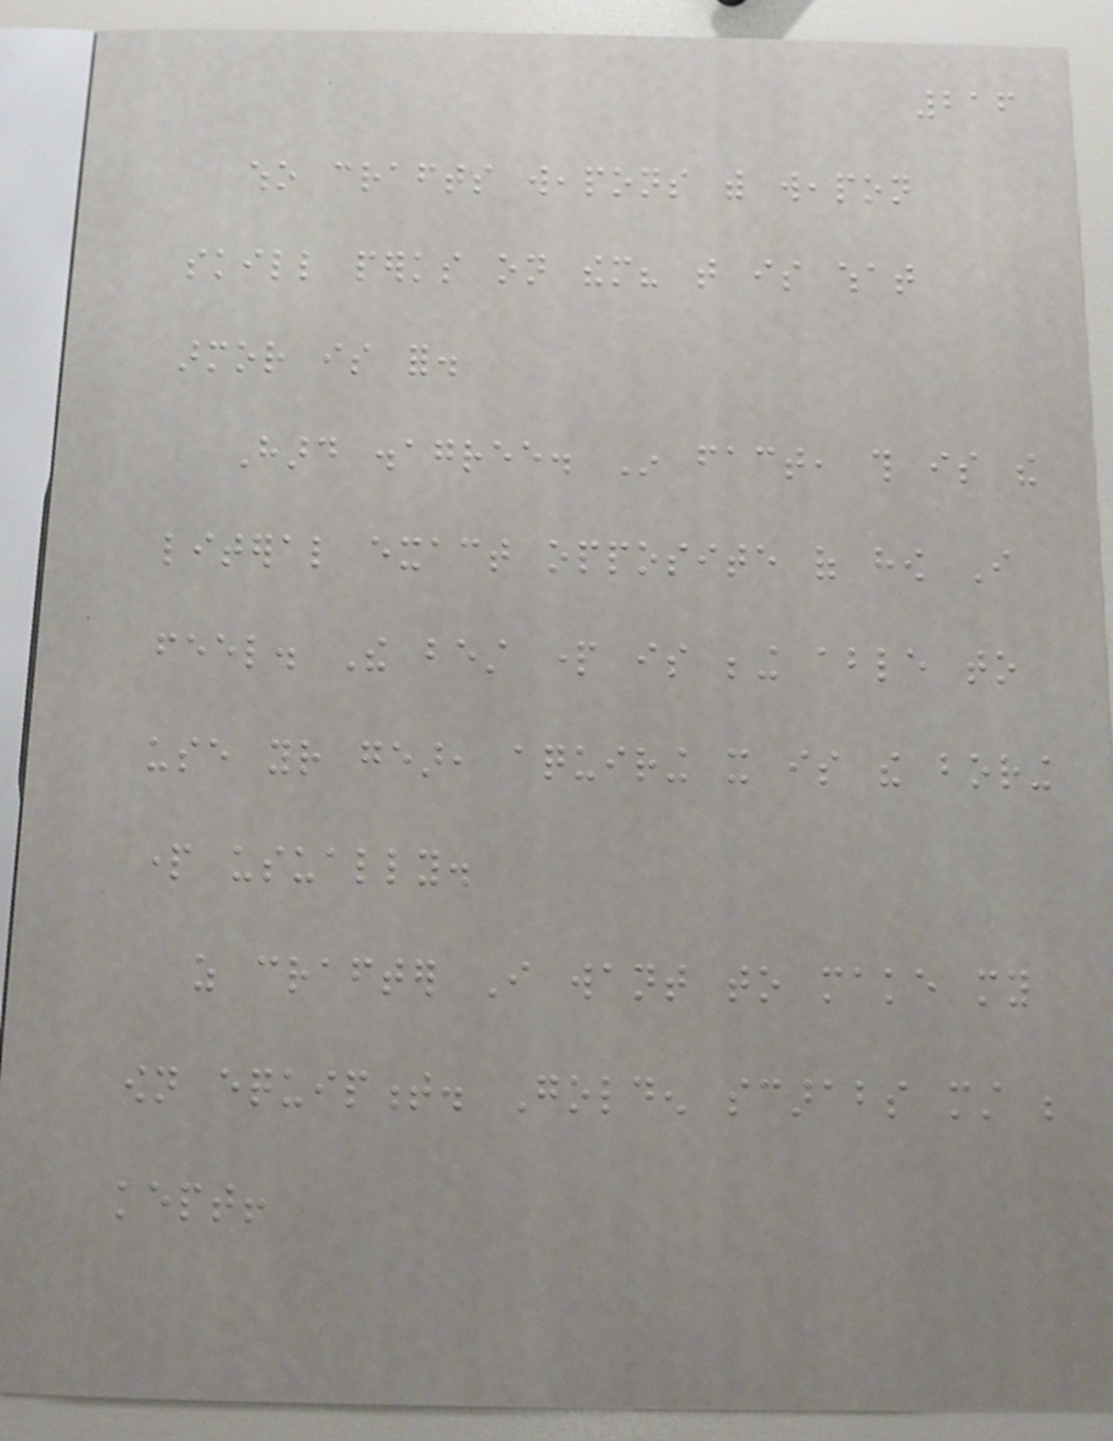216
who crafts weapons with weapon
skill perks on them? that is what
armor is for.
Hard disagree. In fact, this is the
literal exact opposite of how I
feel. The best part is being able to
use your gear, aquiring it is the boring
part usually.
as crafter I want to make my
own equipment. Golden scarabs must be
kept!
